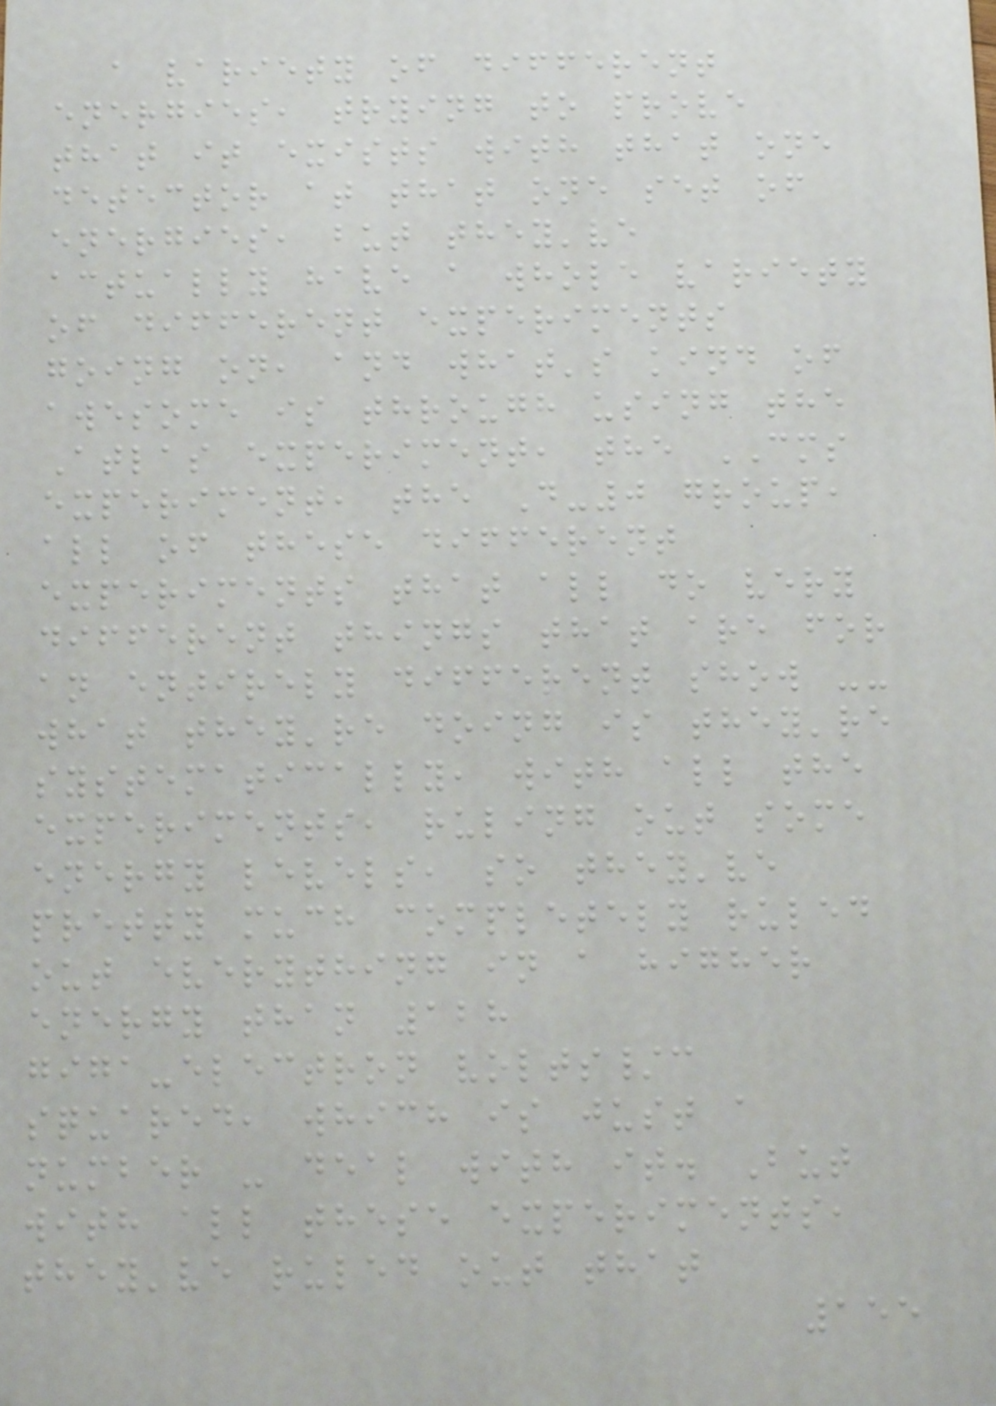a variety of different
energies, trying to prove
that it exists with that one
detector at that one set of
energies, but they've
actually have a whole variety
of different experiments
going on, and what's kind of
awesome is through using the
Atlas experiment, the CMS
experiment, the D-0 group,
all of these different
experiments that all do very
different things that are for
an entirely different show --
what they're doing is they're
systematically, with all the
experiments, ruling out some
energy levels, so they've
pretty much completely ruled
out everything in a higher
energy than 128
giga-electron volts/c
squared, which is just a
number - deal with it. But
with all these experiments,
they've ruled out that
155
